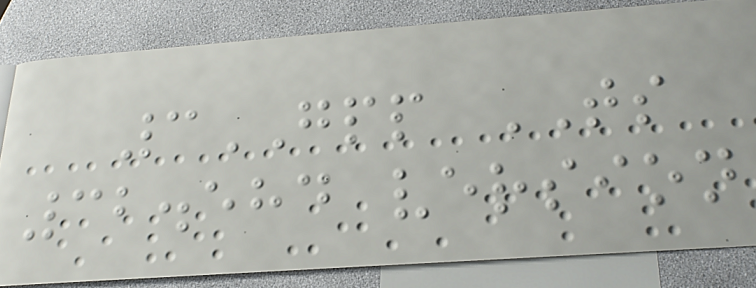3GPP TS
32.584 version
